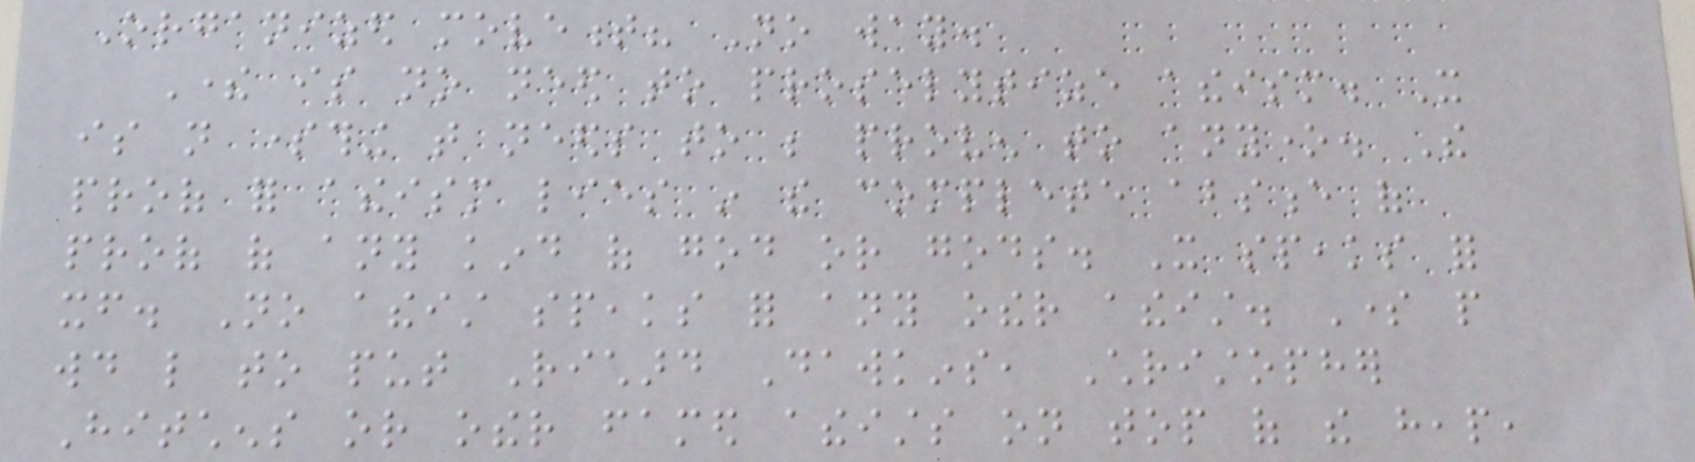Organized movement? No way.
There is no need to proselytize atheism. It
is not something that needs to be proven to anyone. The
proof for atheism lies in the complete absence of
proof of any kind of god or gods. It speaks for
itself. No atheist speaks for any other atheist. Some people
would like to put Richard Dawkins, Christopher
Hitchens or other famed atheists on top of the heap,
